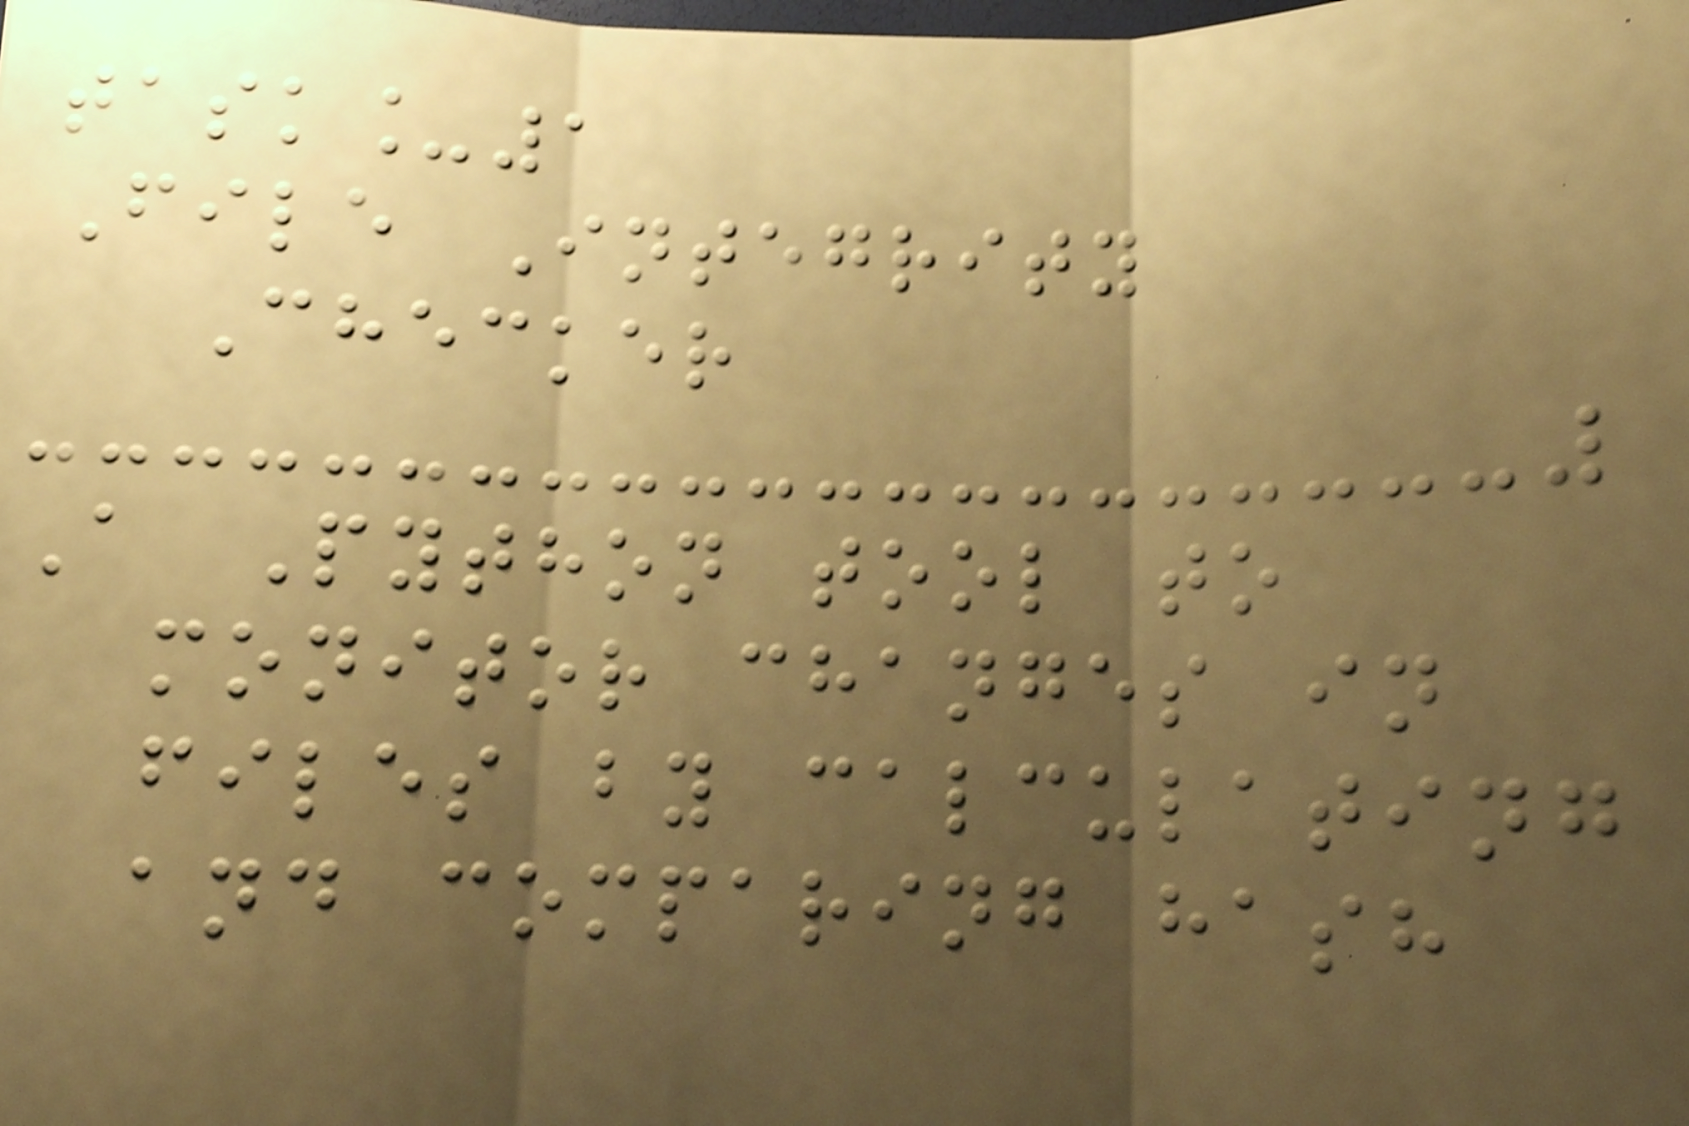task_1
File Integrity
Checker
A Python tool to
monitor changes in
files by calculating
and comparing hash
